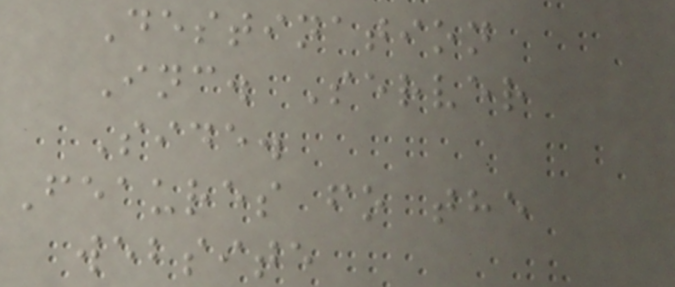Destination
Inc. Server
Side.
Feaures fo the
website
